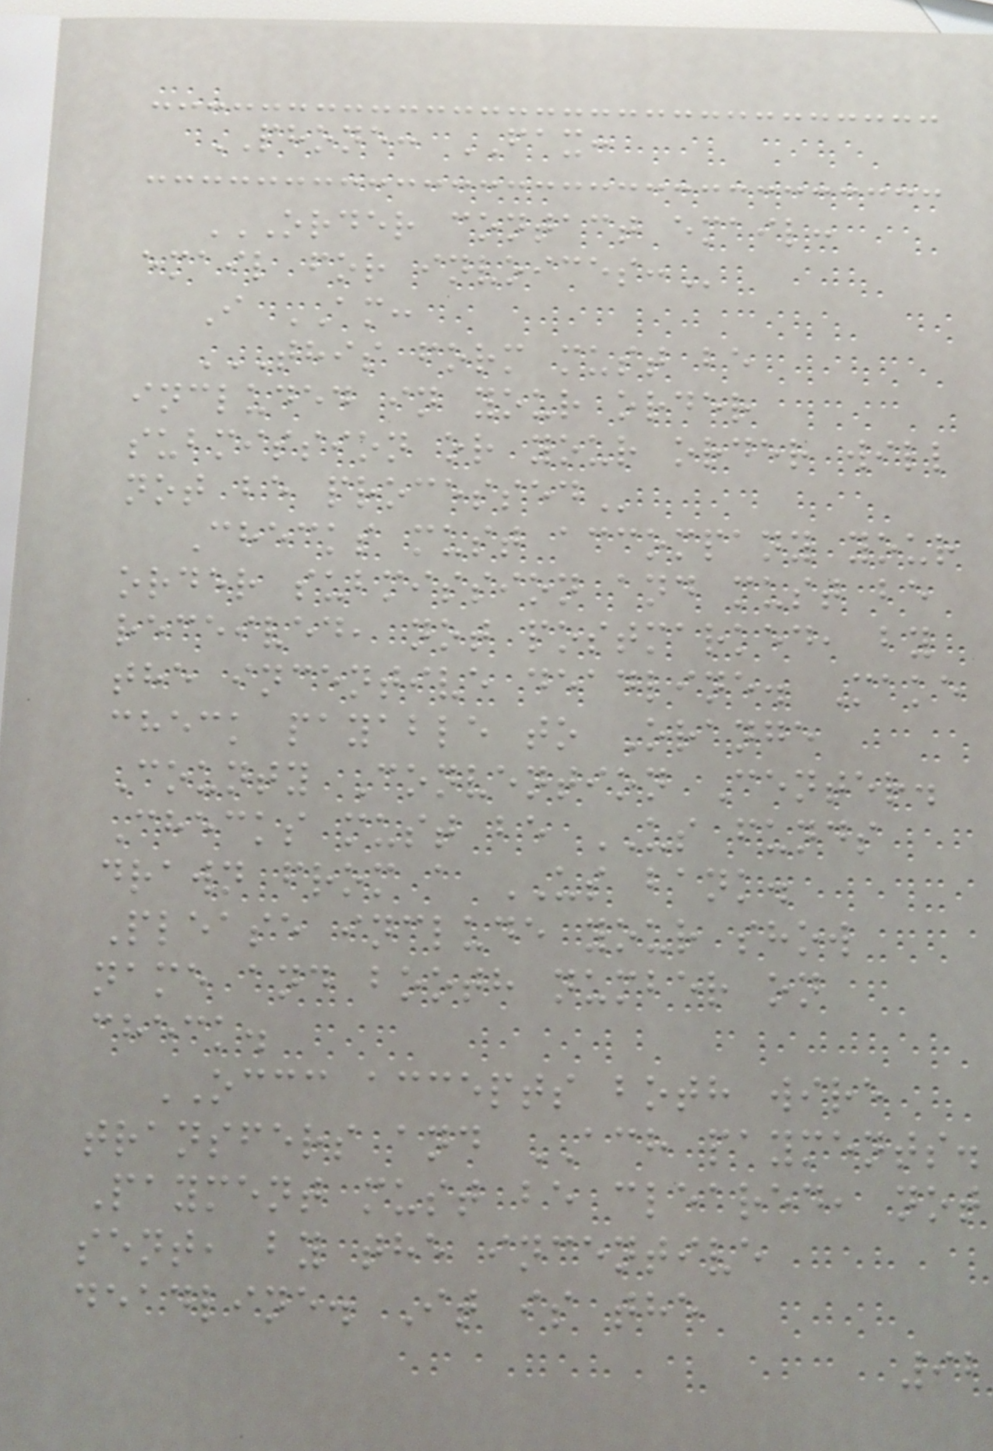PHONE: FAX:
ORDER CONTACT EMAIL:
EMAIL FOR INVOICES:
I AM:
THIS FORM MUST BE
INCLUDED IN YOUR ORDER
SUBMISSION OR YOUR ORDER WILL
NOT BE PROCESSED
Checks must accompany your
order submission and must be
received, not postmarked, by
the incentive deadline. Make
check payable to Orange
County Convention Center.
Checks must be US funds
drawn from a US bank.
Please include your show
name and booth number on
check.
OCCC accepts both wire
transfers and ACH payments.
Payment must be cleared, not
sent, by the incentive
deadline. It is the
92
